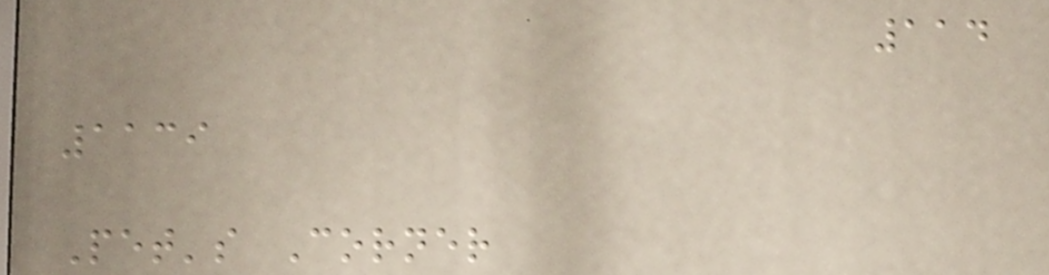114
1139
Pet's Corner
